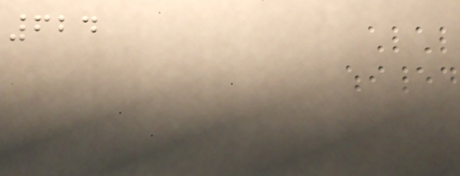624
